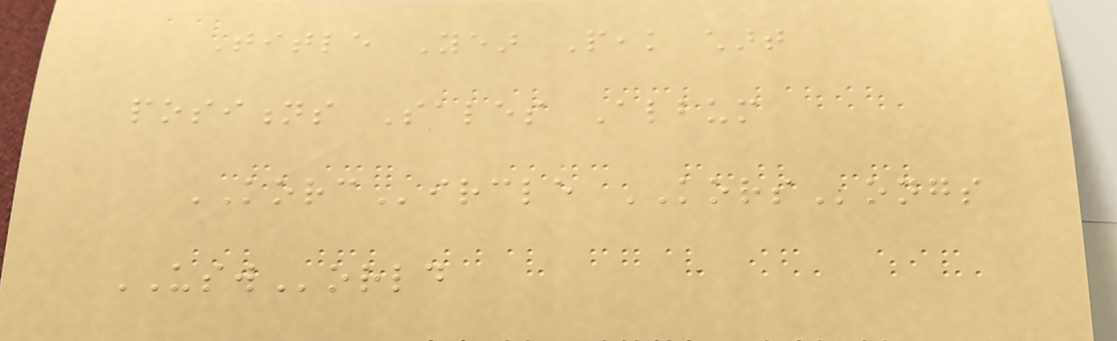Title Year Peak chart
positions Sales Album
KORCircle KORSongs
USWorld
